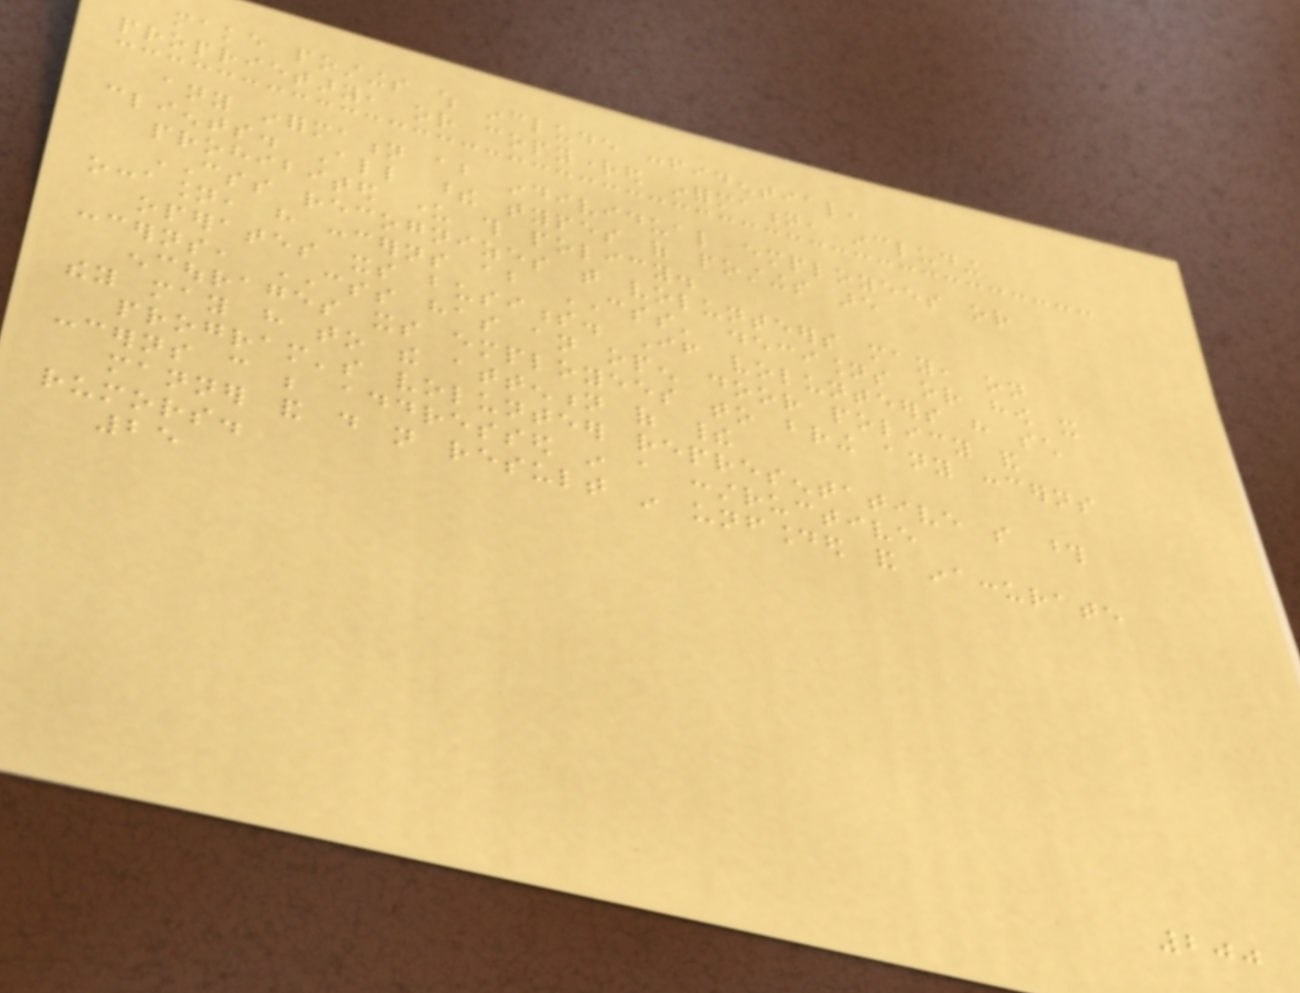make postings which include confidential,
proprietary, or copyrighted information, including
any information about individual employees or
clients. All these types of postings are
prohibited under this policy.
CSS recognizes that volunteers may, on
occasion, have concerns about CSS' decisions or how it
operates its business. If volunteers have such
concerns, CSS has an open door policy and
encourages its employees to bring any concerns
they may have to the attention of their
program's volunteer representative so those
concerns can be addressed in a constructive
manner and do not result in unfounded and inaccurate
rumors.
25
200
